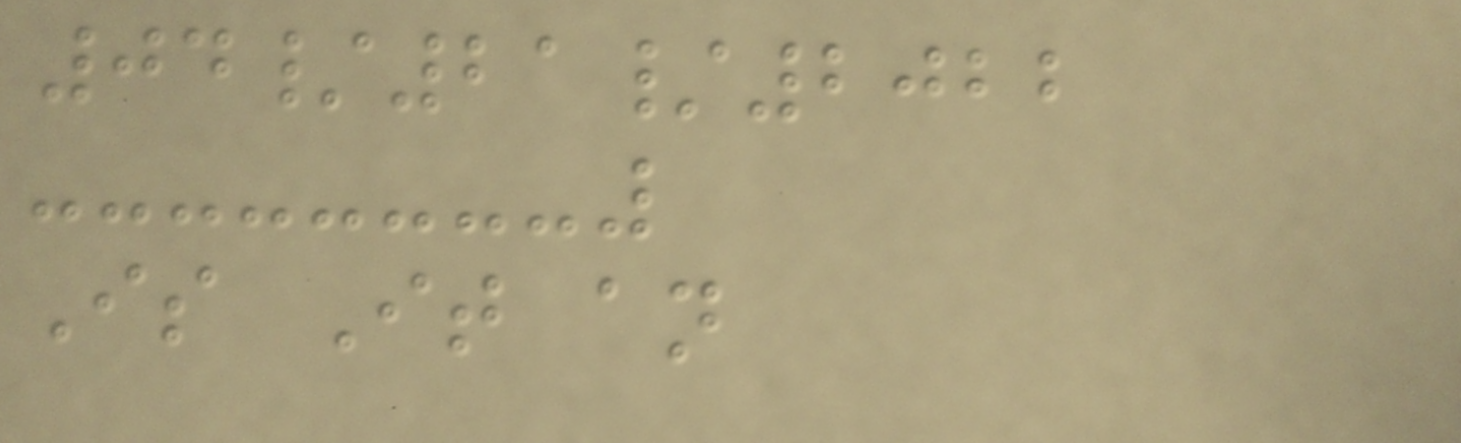04/21/2022
Is It an
